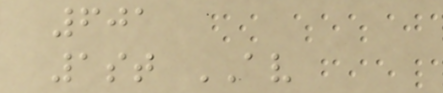601
1st AV
